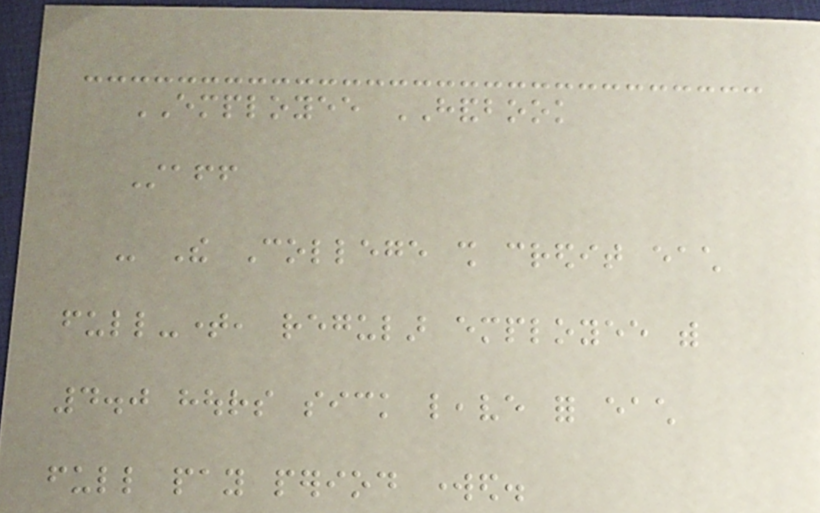EMPLOYEE HANDBOOK
Staff
- The College shall credit each
full-time, regular employee with
4.0 hours sick leave for each
full pay period worked.
